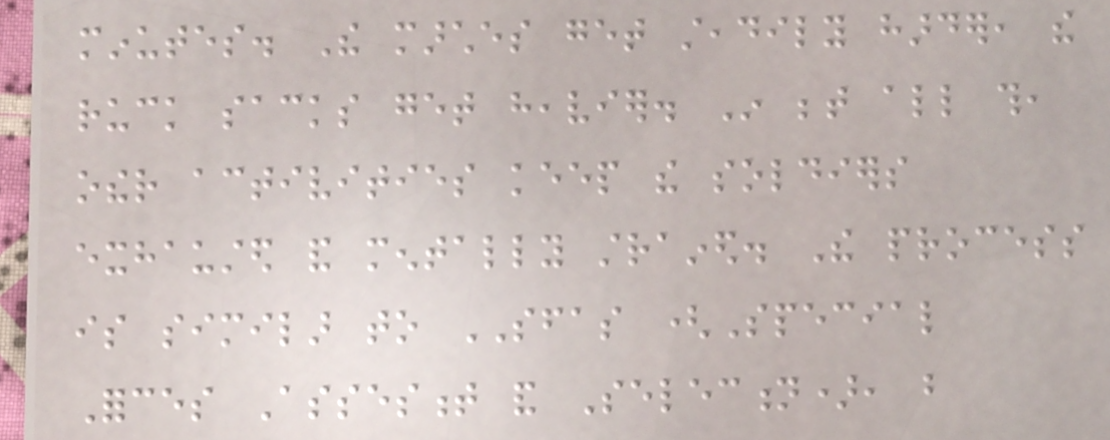minutes. The marches get steadily harder, the
ruck sacks get heavier. In between all this,
other activities keep the soldiers
exhausted and mentally strained. The process
is similar to SFAS (Special
Forces Assesment and Selection), but
